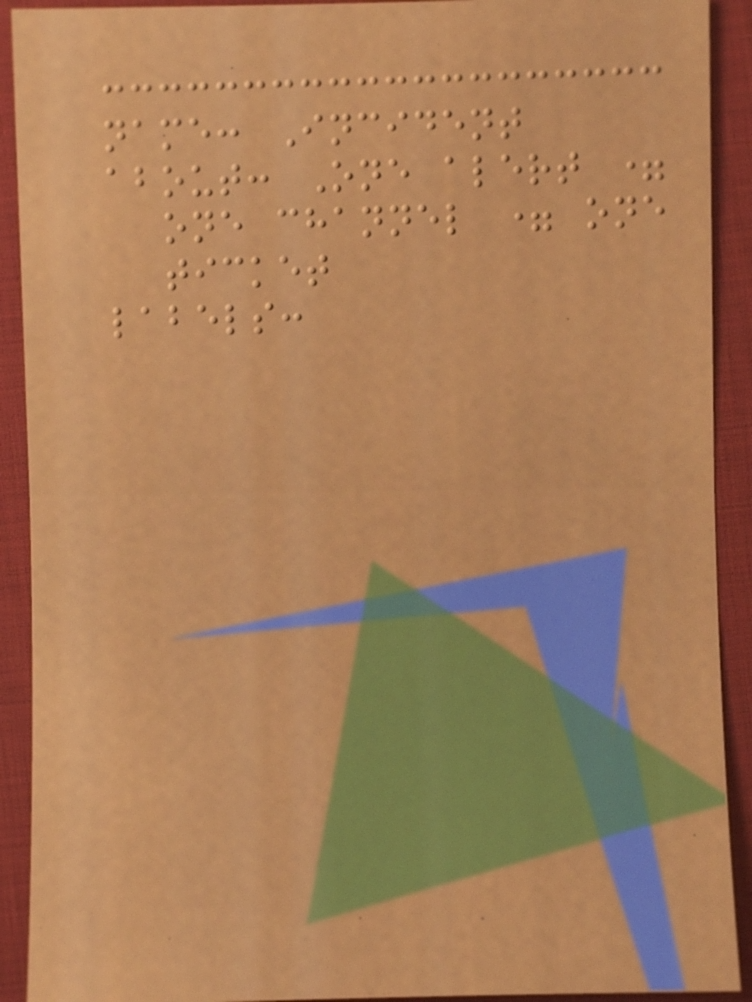name: Incident
about: One alert =
one channel = one
ticket
labels:
